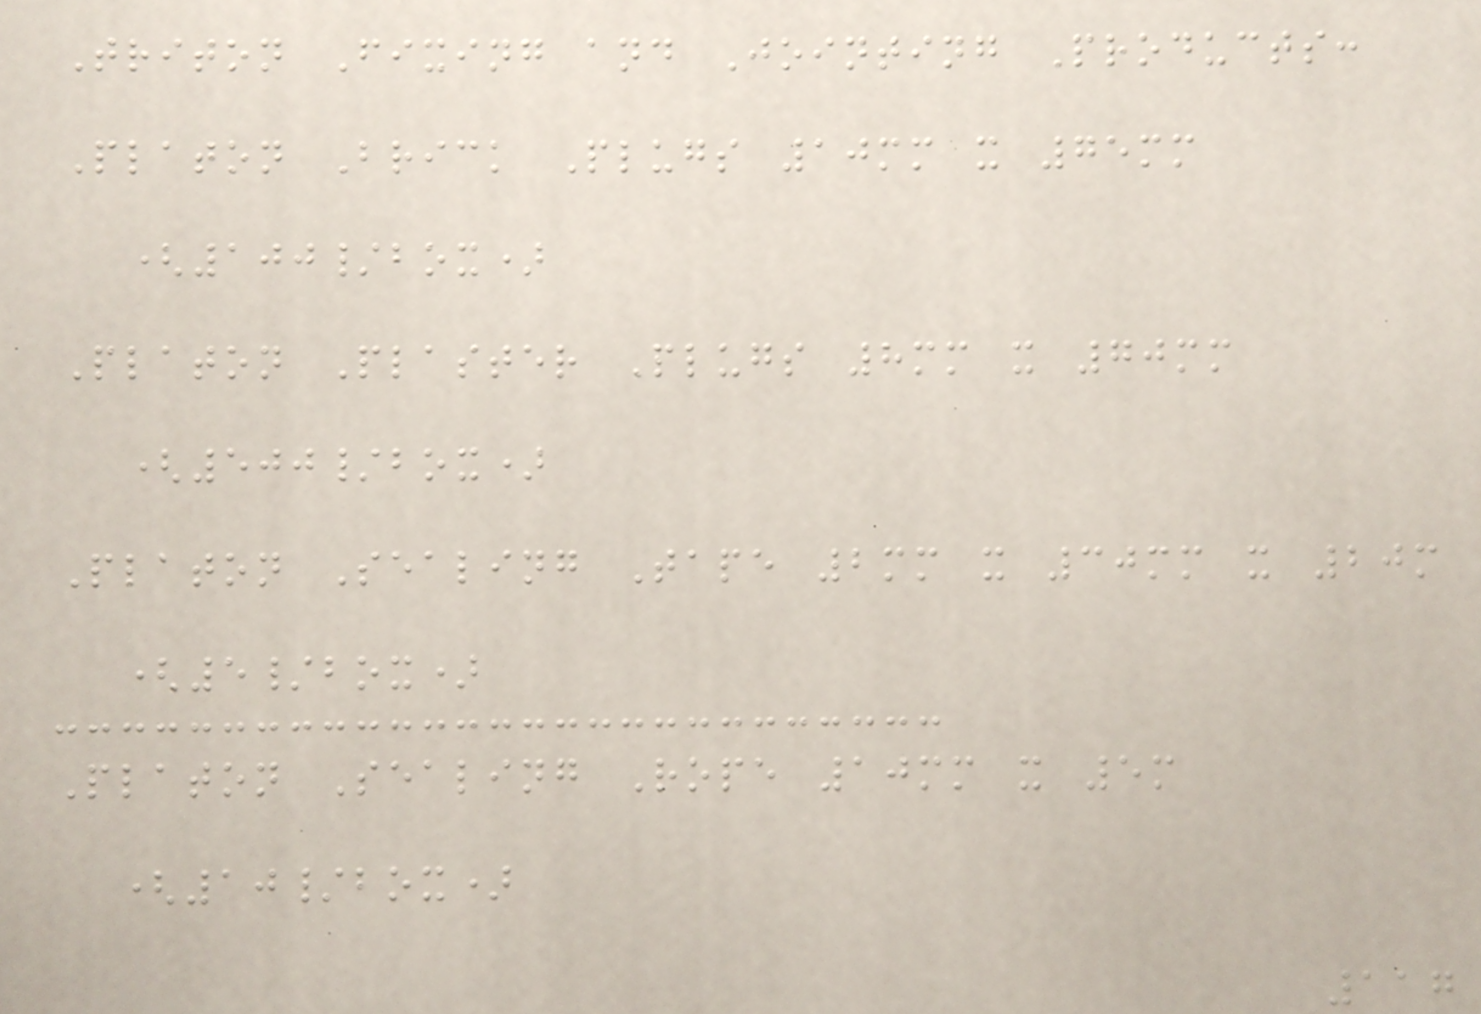Triton Fixing and Jointing Products:
Platon Brick Plugs 10mm x 75mm
(100/box)
Platon Plaster Plugs 8mm x 70mm
(500/box)
Platon Sealing Tape 2mm x 30mm x 20m
(5/box)
Platon Sealing Rope 10mm x 5m
(10/box)
117
